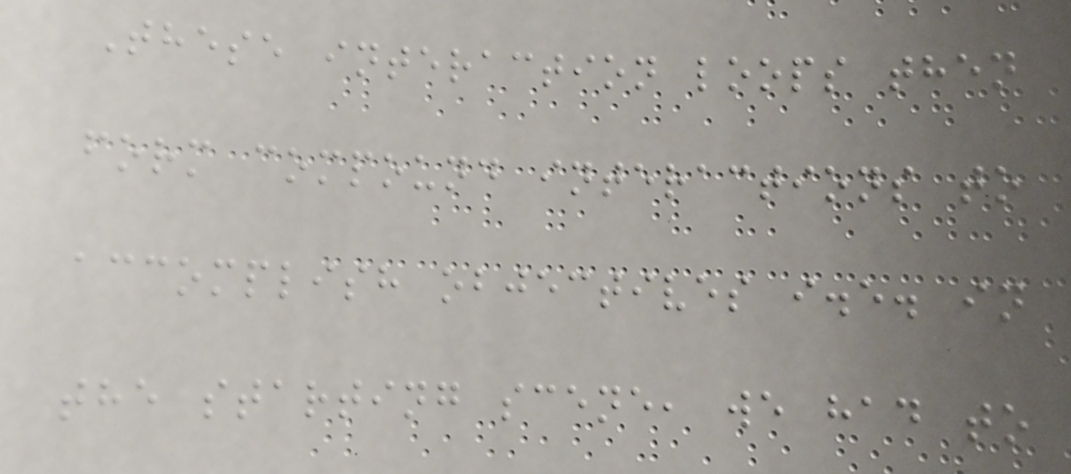These interaction loops then
form compound interactions to
accomplish objectives i.e. in
the starting scene, we had to
